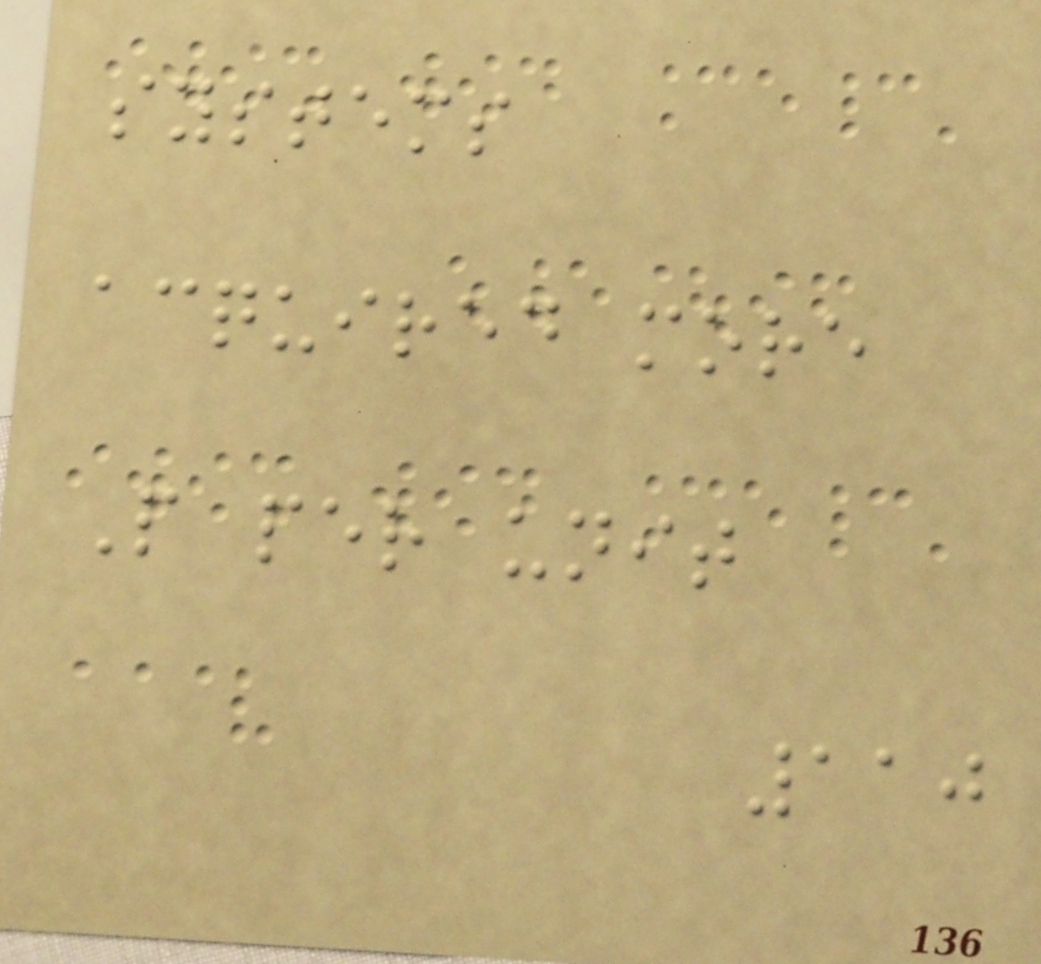systems
acquired more
P per unit
110
